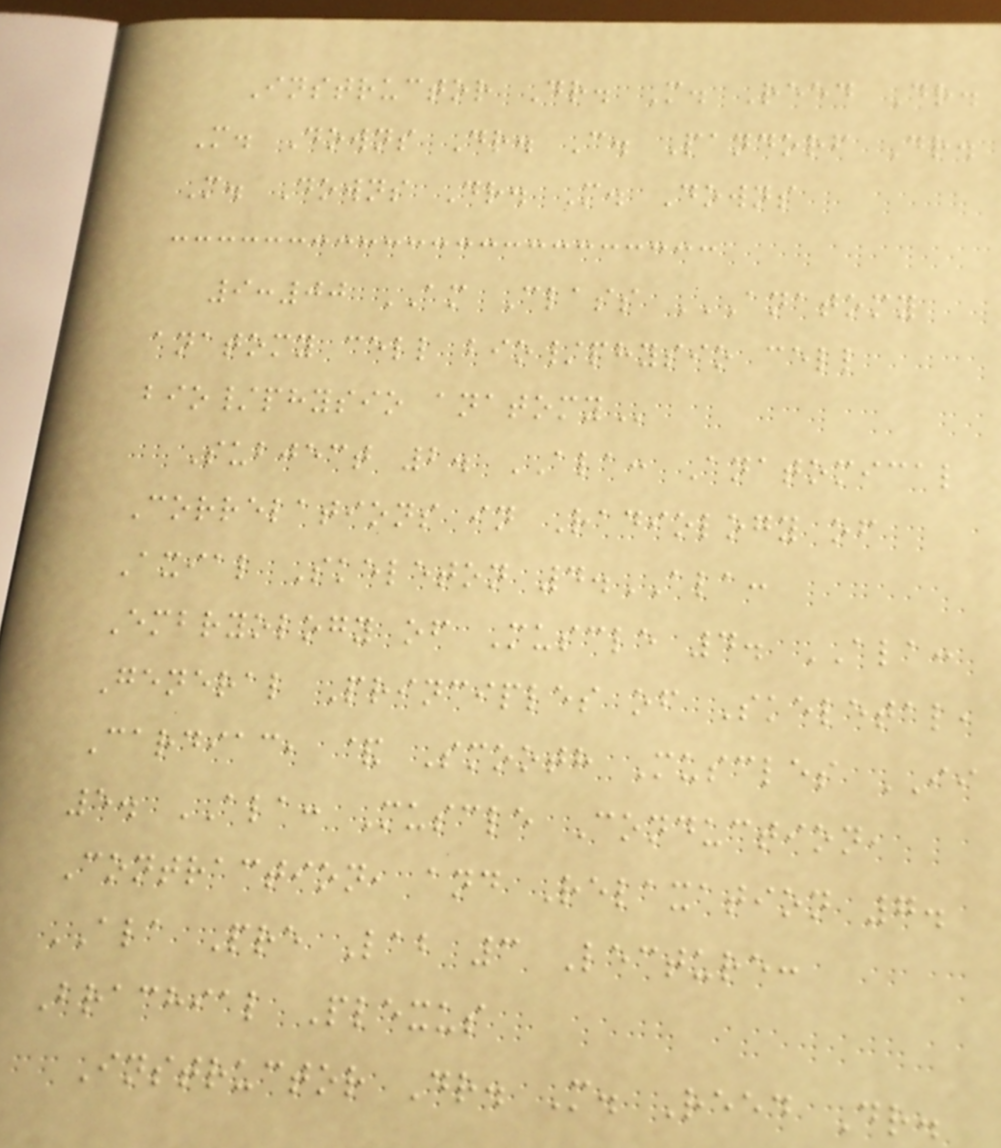Instructor Dr. M. Reed Dr.
M. Downs Dr. C. Pandorf Dr.
M. Downs Dr. M. Downs
9:00 AM Class ANATOMY
ANATOMY CELL BIO/PHYSIO CELL
BIO/PHYSIO ANATOMY
Subject 2. ALA: Anatomical
Correlations in Radiology of
Axial Skeleton 4.ALA:
Embryology of Muscle 4. ALA:
General Principles of Skeletal,
Cardiac, & Smooth Muscles II
5. ALA: Muscle Conduction,
Contraction, and Relaxation 7.
ALA Pre Lab 3 Lecture:
Brachial Plexus
Instructor Dr. M. Reed Dr.
